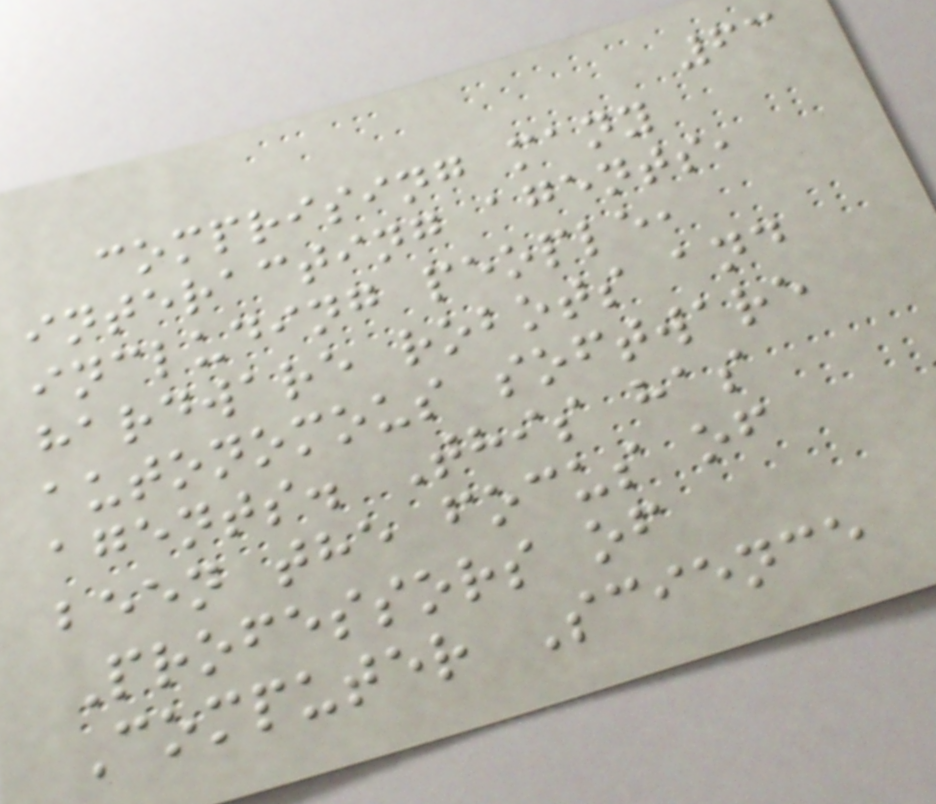63
comprising many
interacting agents,
including people,
hardware robots and
autonomous software
agents. This has
been the focus of
Professors of
Computer Science
